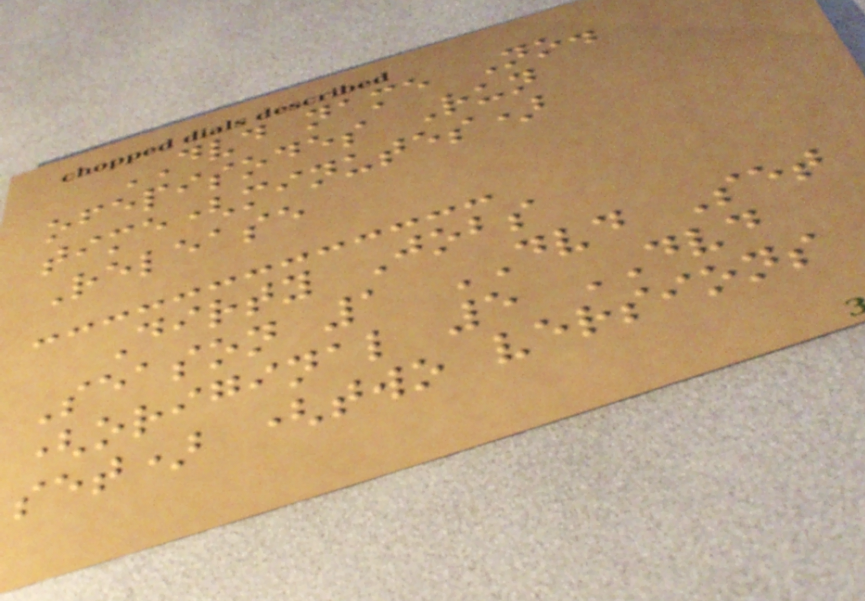DVD name No.
ofepisodes Run
time(minutes)
Release
Dirty Jobs
Season 1 DVD Set
(original 5 DVD
set) (two versions
